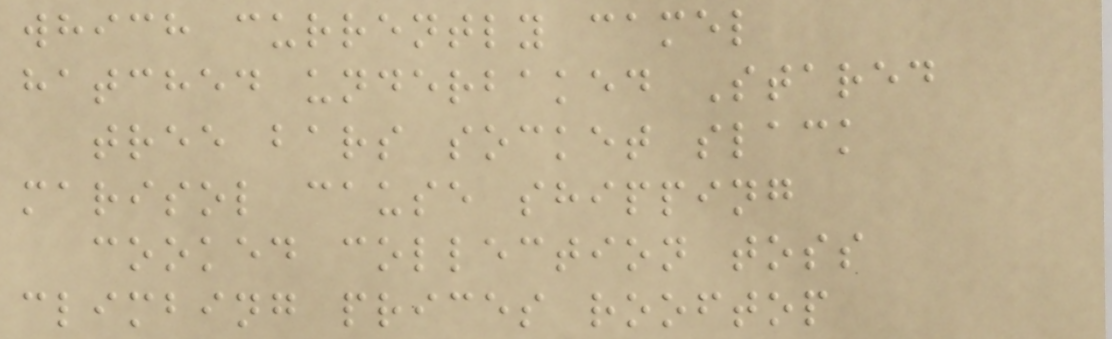which currently camel
hatched underbaked Stared
tree bars socket slack
marisol cause shipping
cooked collection toss
climbing prices rooftop
